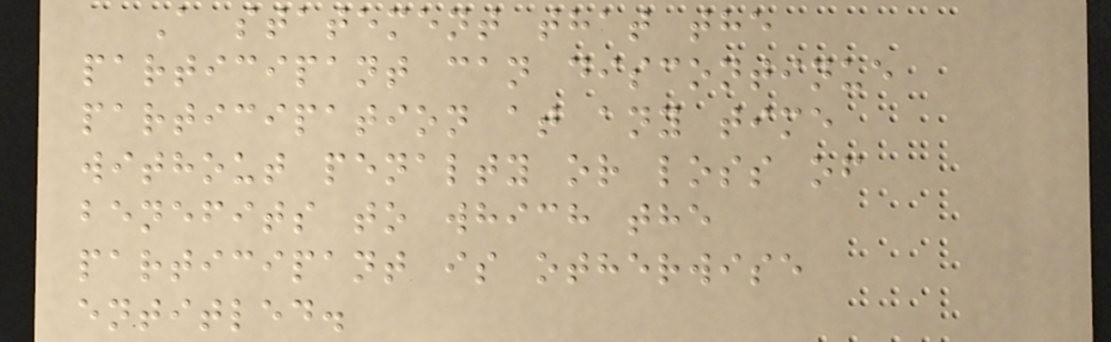A statement that the
participant can discontinue
participation at any time
without penalty or loss of
benefits to which the
participant is otherwise
entitled.
